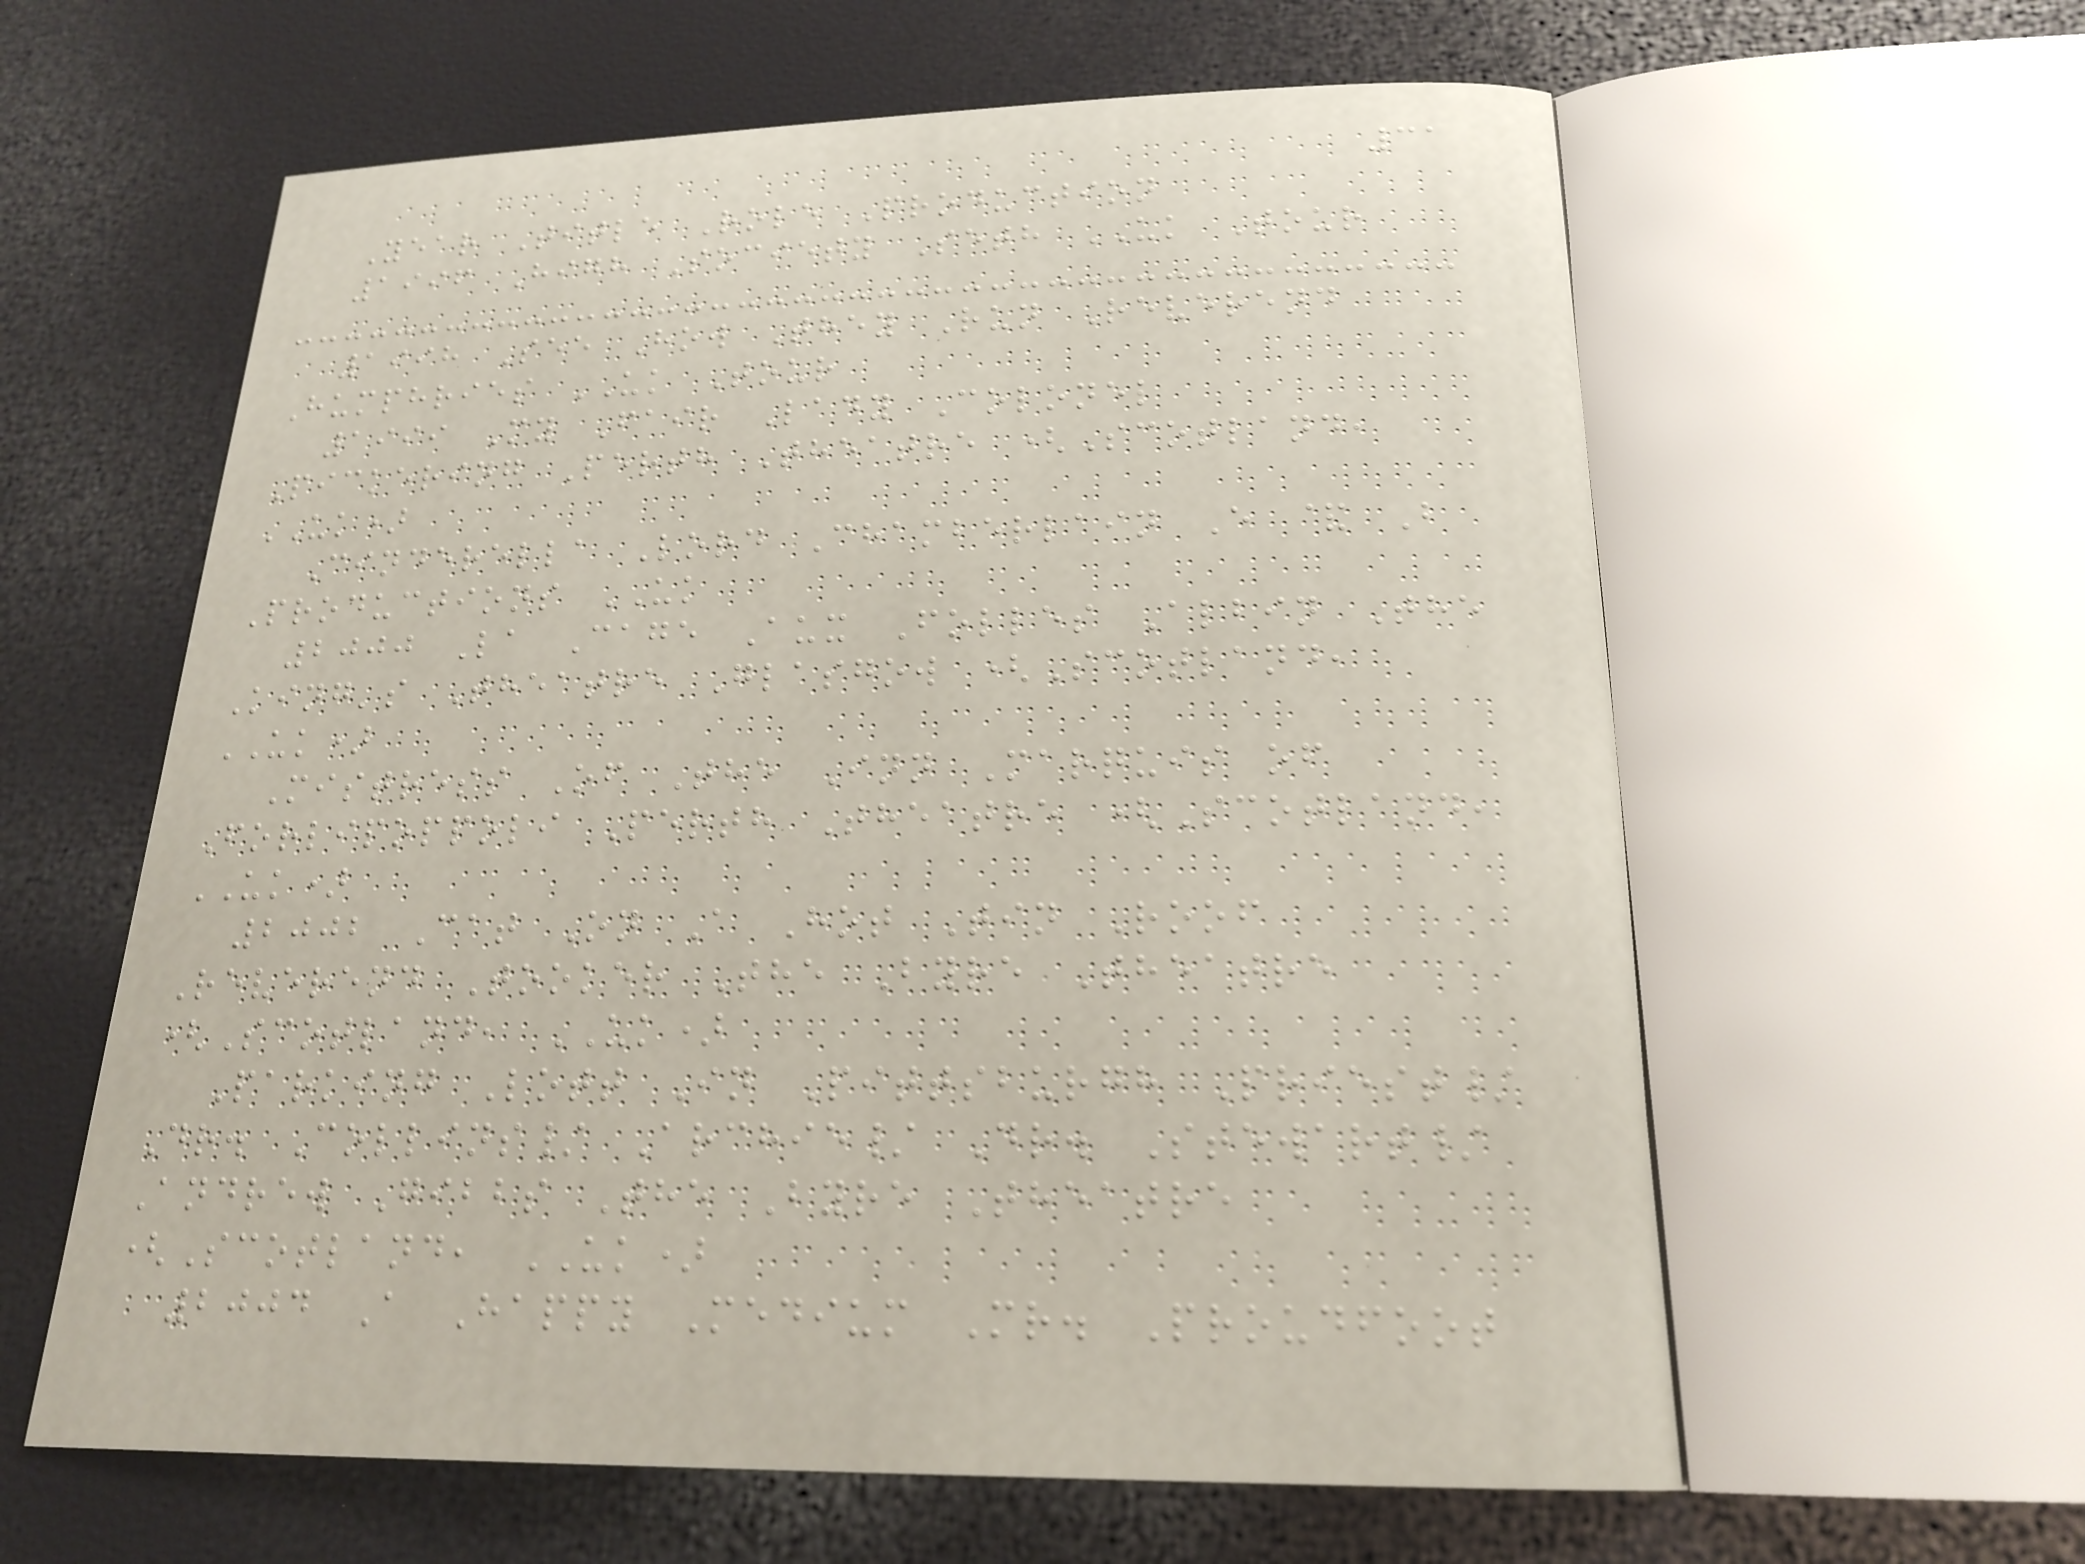31
Year Title Role Production
1996 High Society Seth UK Tour
1998 See How They Run Reverend
Humphries UK Tour
1999 My Fair Lady Colonel
Pickering Perth Theatre (Scotland,
UK)
Cinderella Lord Chamberlain E & B
Productions UK
2000 La Cage Aux Folles Albin The
King's Theatre Glasgow (Scotland,
UK)
Mistress Of The Inn Marquis of
Forlipoppoli Perth Theatre (Scotland,
UK)
2002 Cat On A Hot Tin Roof
Reverend Tooker The Byre Theatre
(Scotland, UK)
Parking Lott In Pittsburgh Priest/
Dr. Collins/ Archie/ Dr. Stewart/
Andrew Gibbs The Byre Theatre
(Scotland, UK)
2004 A Happy Medium Mr. Proudfoot
